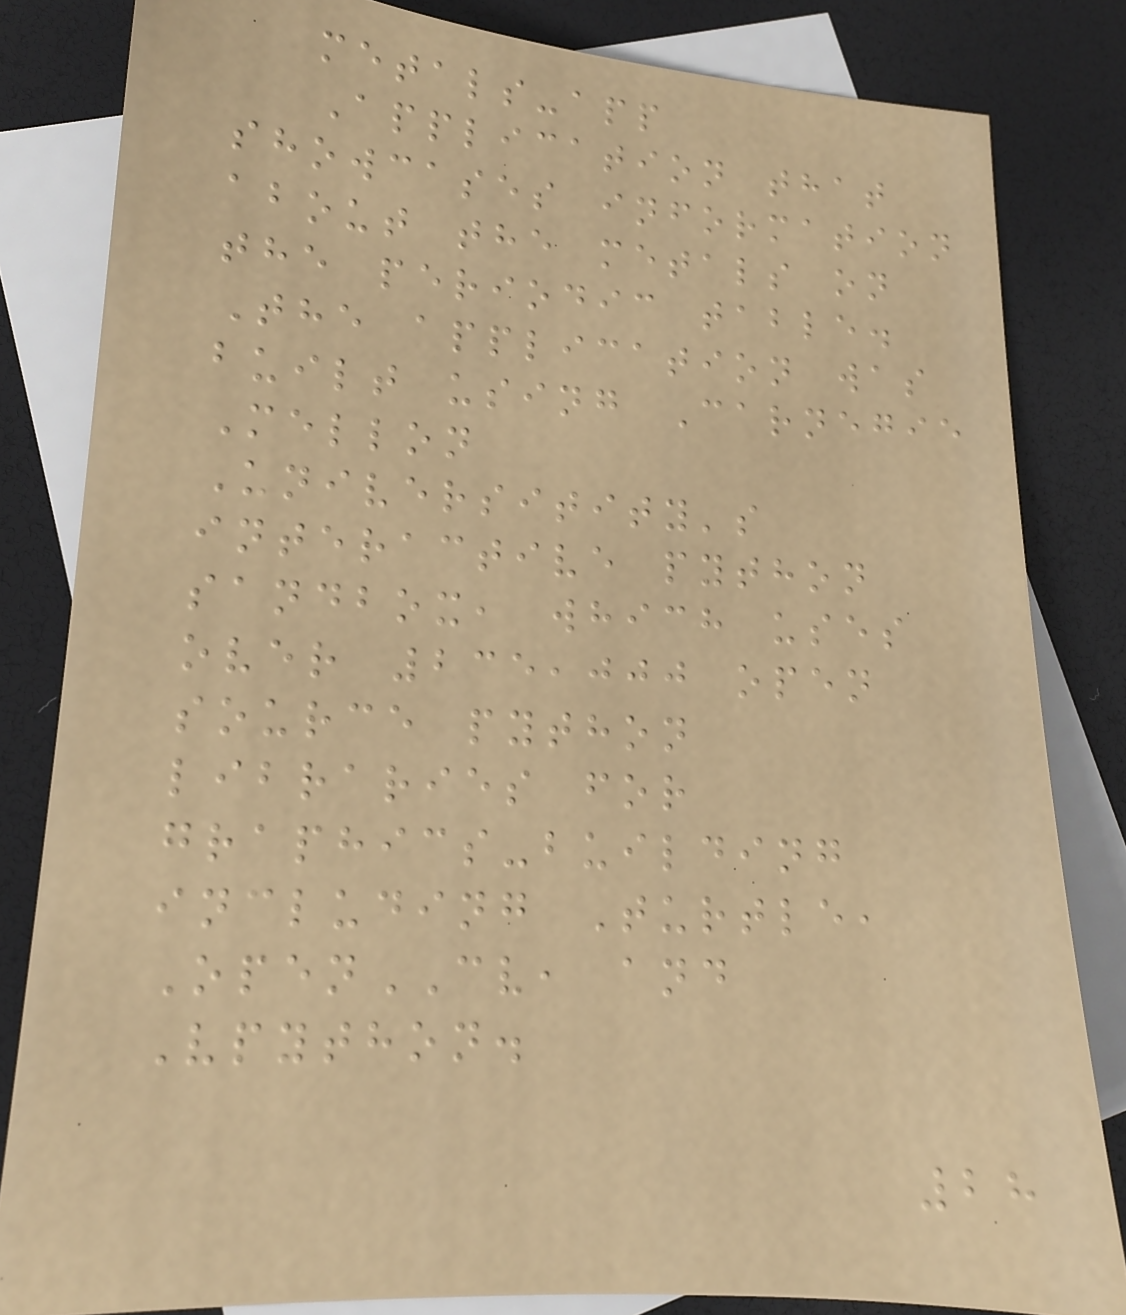metals-app
Application that
showcases information
about the metals on
the periodic table.
The application was
built using Carnegie
Mellon
Universitity's
interactive python
sandbox, which uses
over 235,000 open
source python
libraries for
graphics-building
including Turtle,
OpenCV, and
Vpython.
28
